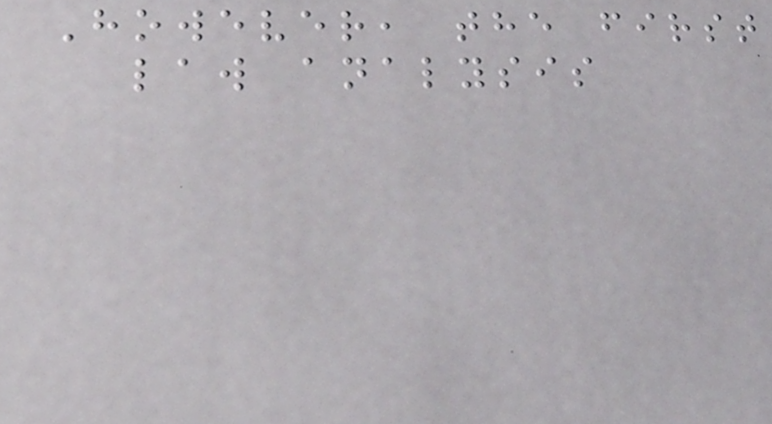However, the first
law analysis
